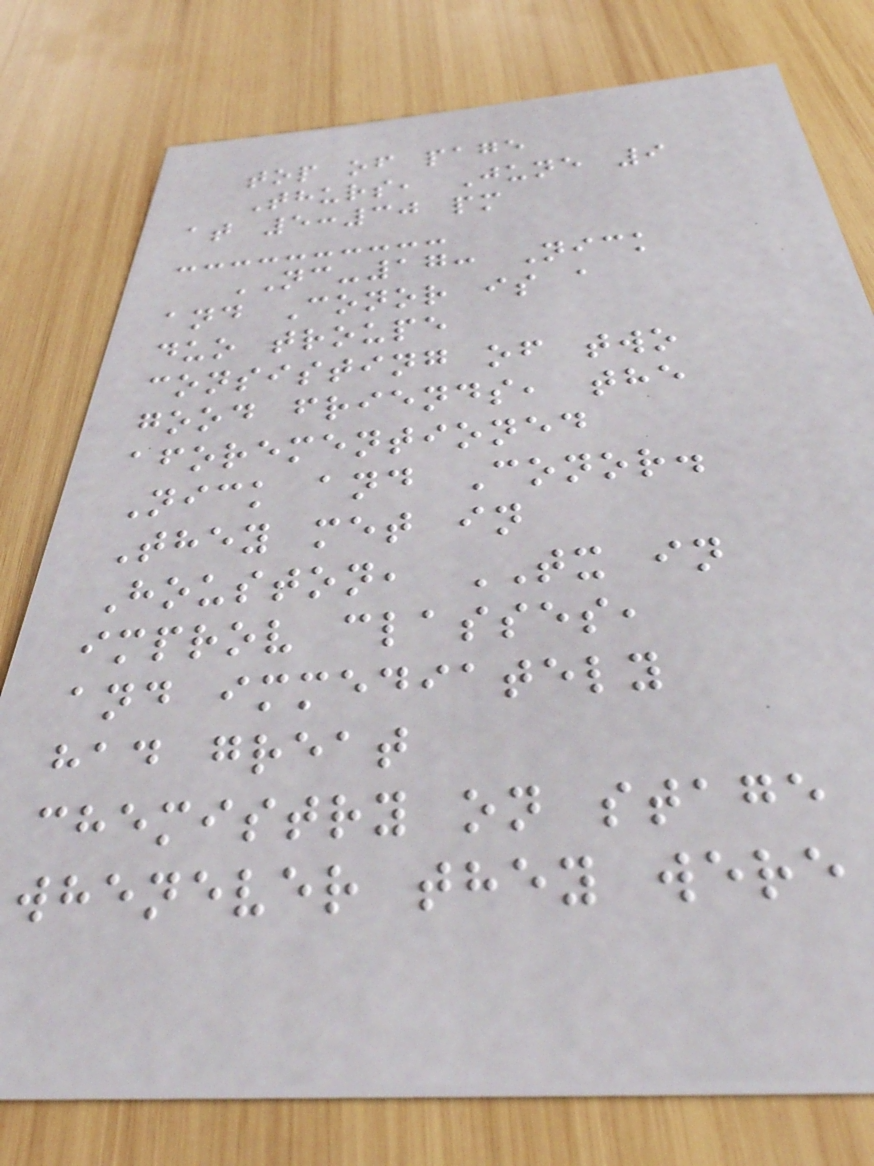top of page
Thurs, June 9
at 5:30 pm
NC-17: Nick
and Conor is a
duo troupe
consisting of two
good friends, the
aforementioned
Nick and Conor.
They met in
Houston, TX in
improv classes,
and immediately
had great
chemistry on stage
whenever they were
